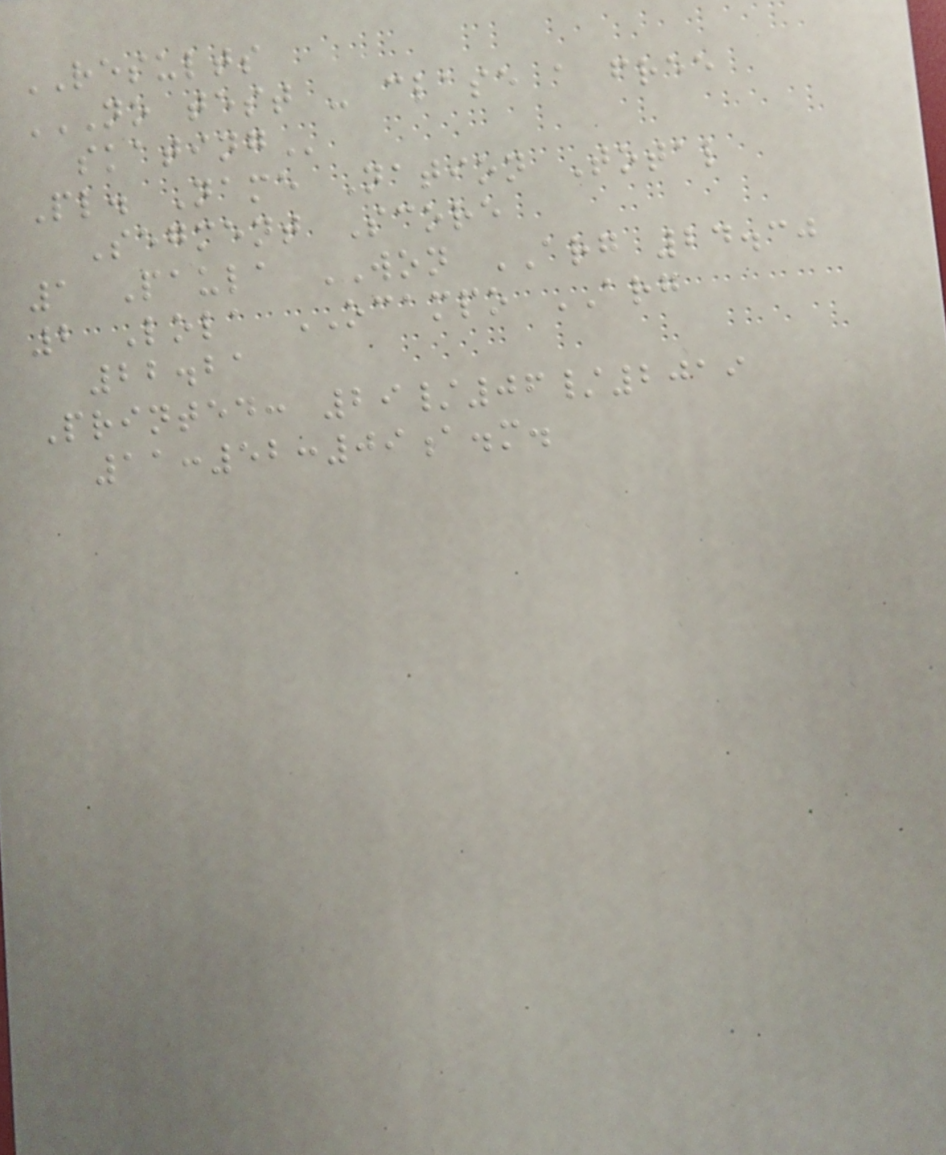RESULTS
NO TEST - CLASE A FREE
SKATING
Pl. Name Nation Total
Segment Score
1 Paula WON ARG 24.30
2 Lola OCAMPO ARG
22.21
Printed: 29/06/2019
11:52:09a.m.
